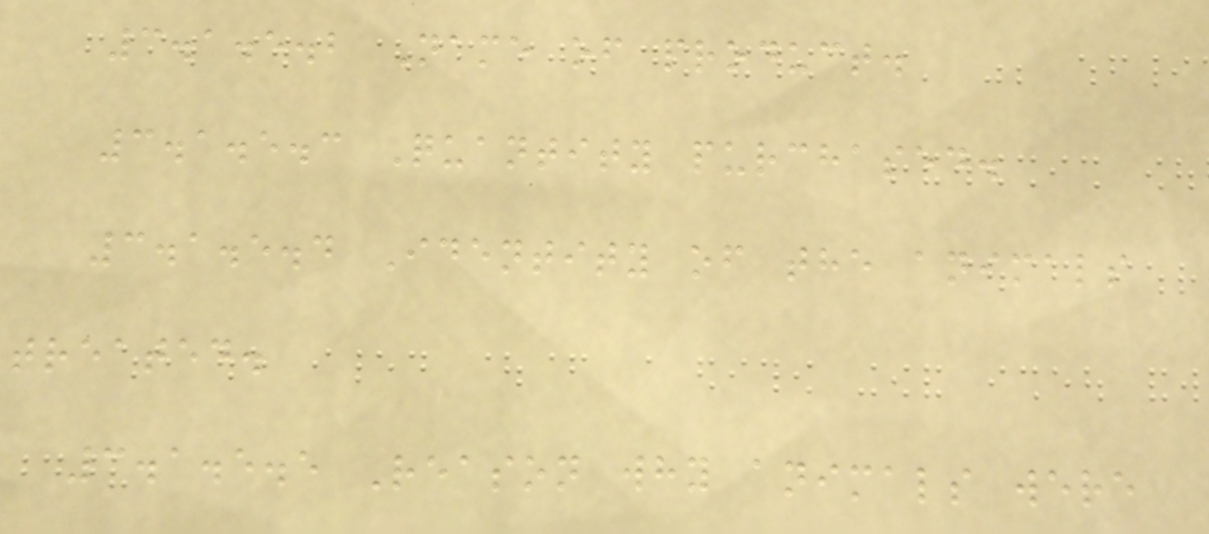3.1.5.2 Name of product.
3.1.5.3 Quantity purchased.
3.1.5.4 Identity of the animals
treated.
3.1.5.5 Reason why animals were
